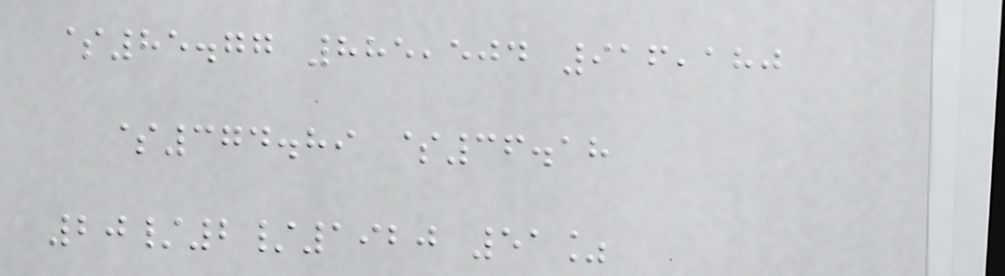$85.77 885,504 916,180
$374.89 $36.18
20/2/1920 51%
